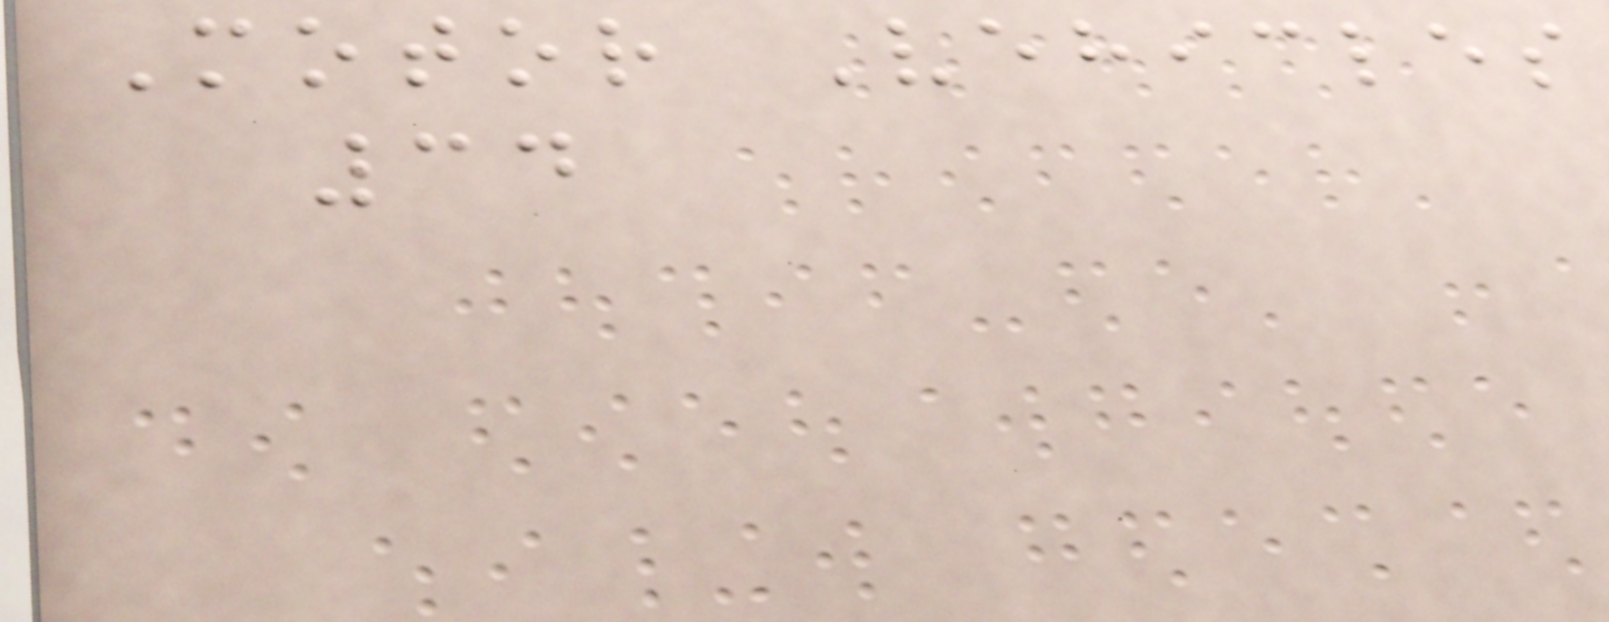Motor Vehicles
34
